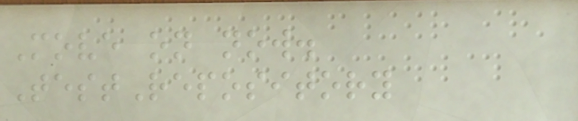Move on now.
TestRepository
